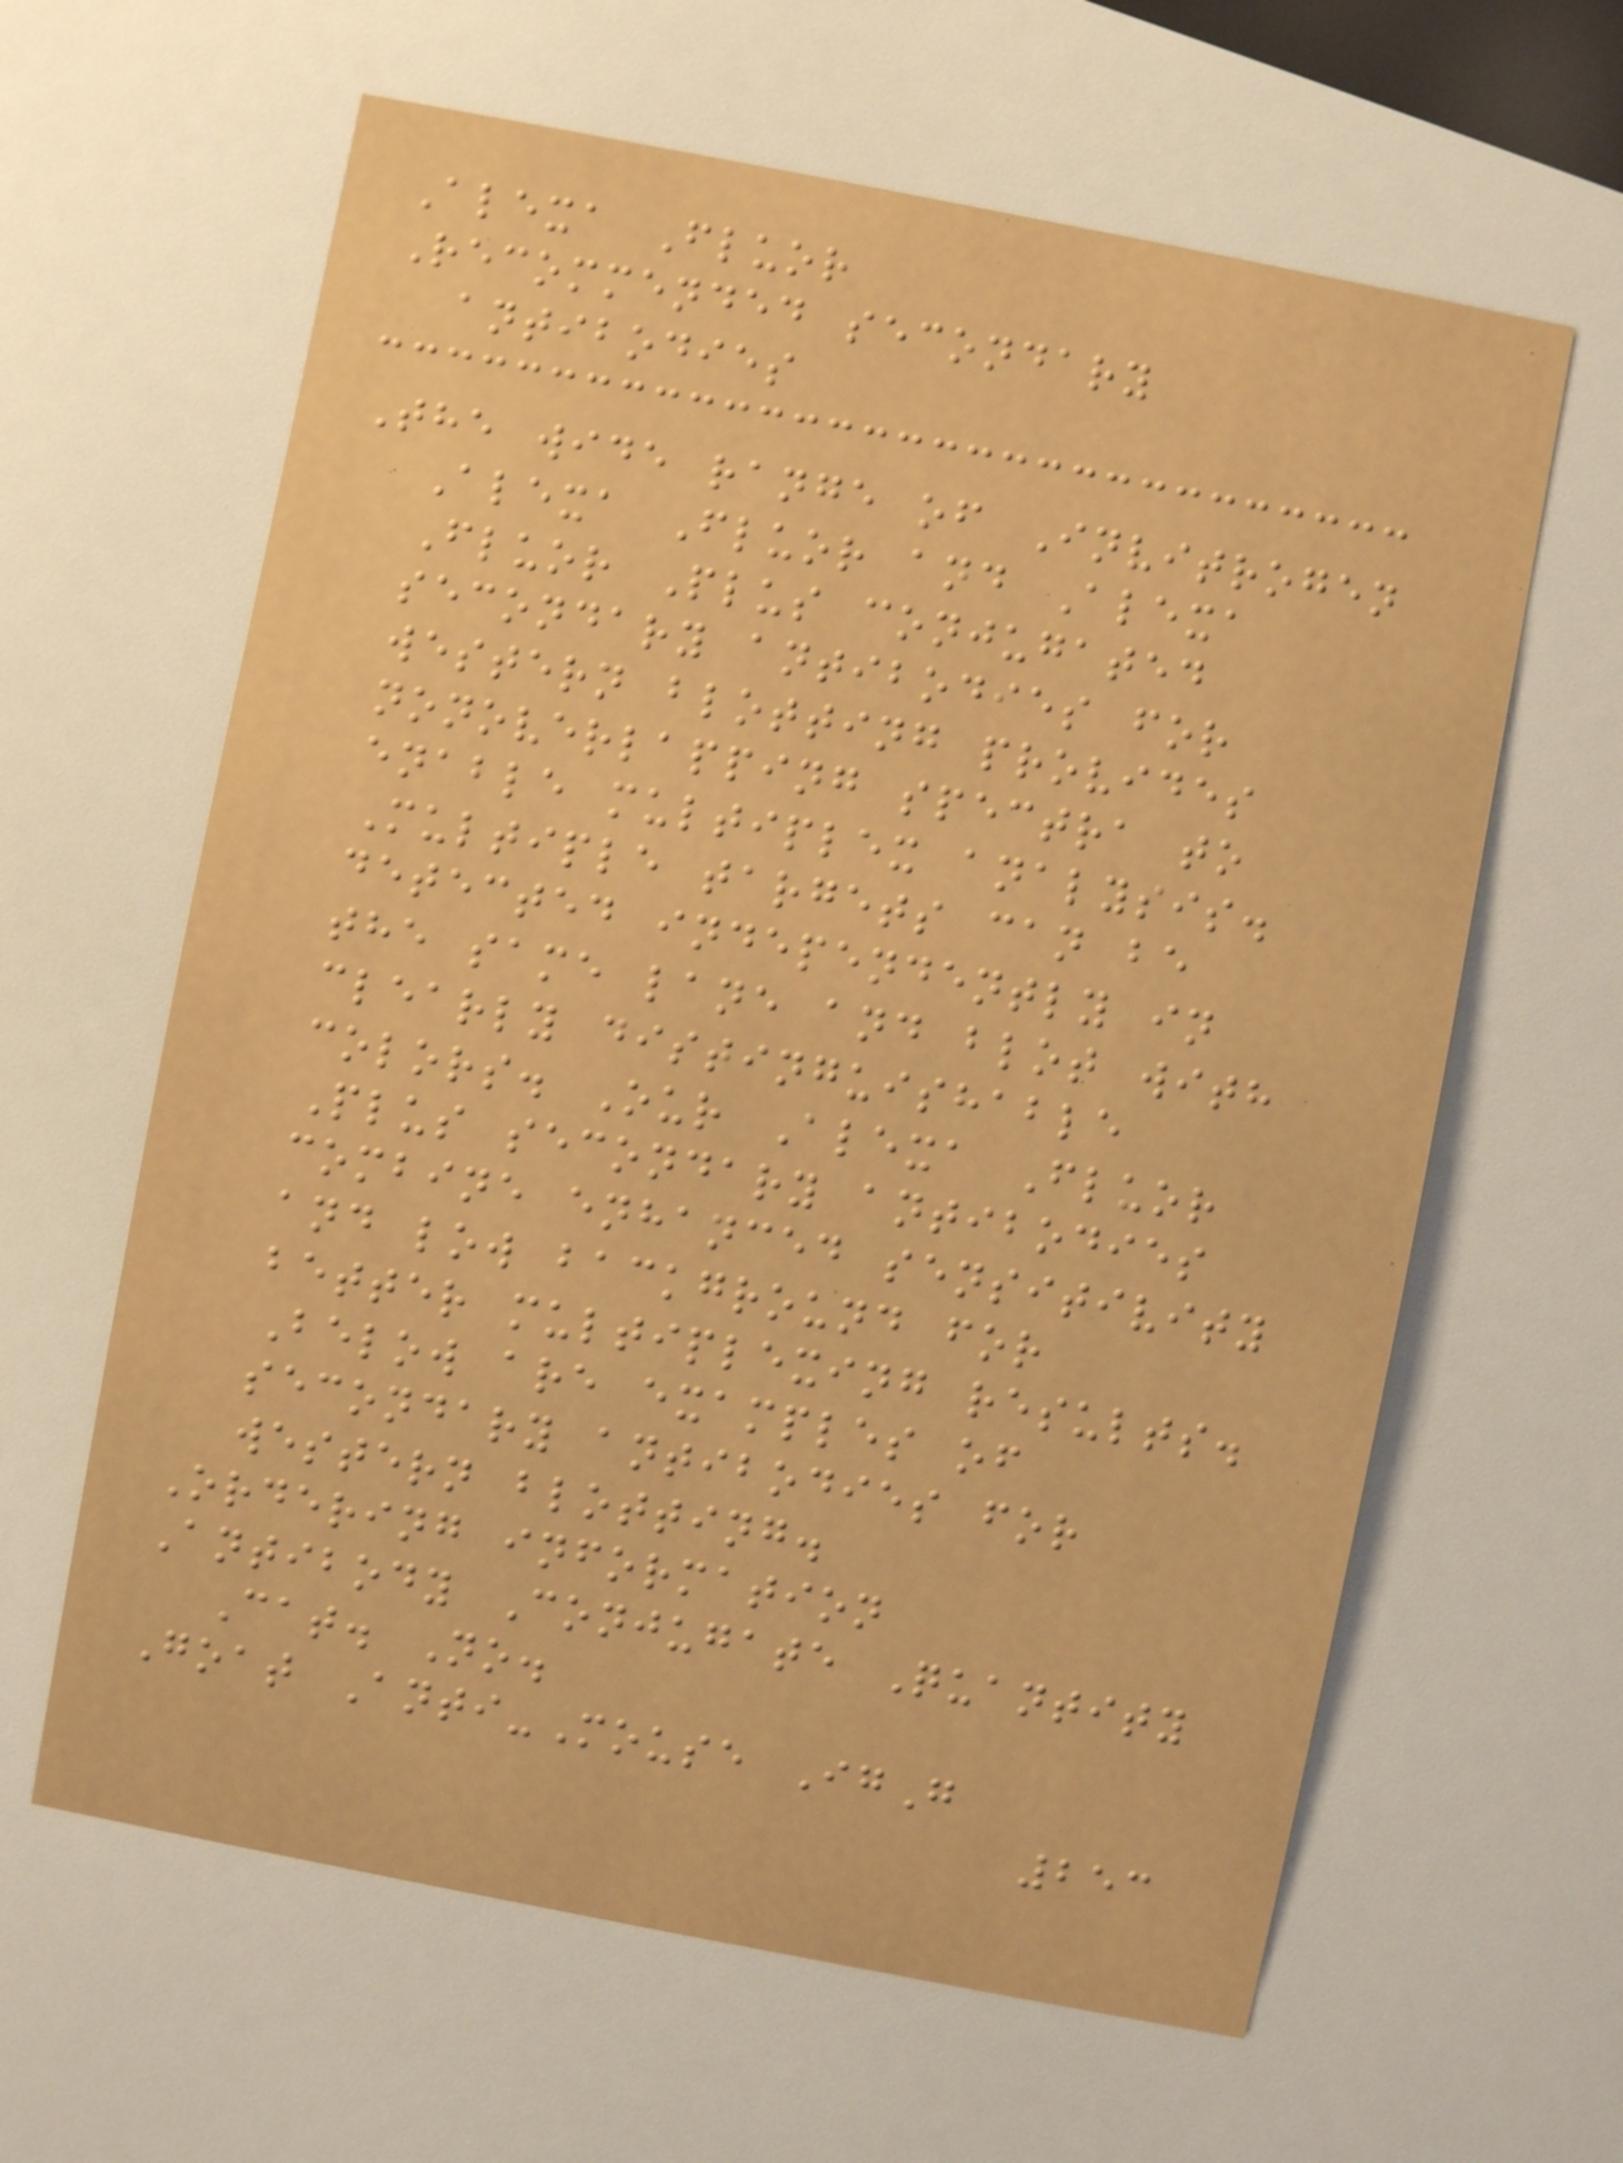Alexa Fluor
Recommended secondary
antibodies
The wide range of Invitrogen
Alexa Fluor and Alexa
Fluor Plus conjugated
secondary antibodies for
western blotting provides
nonoverlapping spectra to
enable multiplex analysis.
Multiple targets can be
detected independently in
the same lane and blot with
clearly distinguishable
colors. Our Alexa Fluor
Plus secondary antibodies
combine enhanced sensitivity
and low background for
better multiplexing results.
Below are examples of
secondary antibodies for
western blotting.
Ordering information
Antibody Conjugate Quantity
Cat. No.
Goat Anti-Mouse IgG
253
